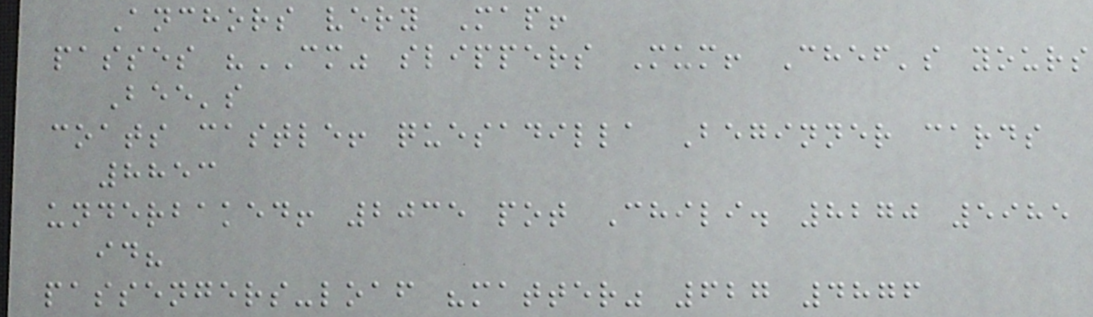Anchors very Map!
passes "CM" slippers Mum! Chef's yours
Bee's
coats castle! quesadilla Beginner cards
8853
underbaked! 2035 pot Chili. 8270 5985
id?
passengers-loaf "matter" 627 4876
